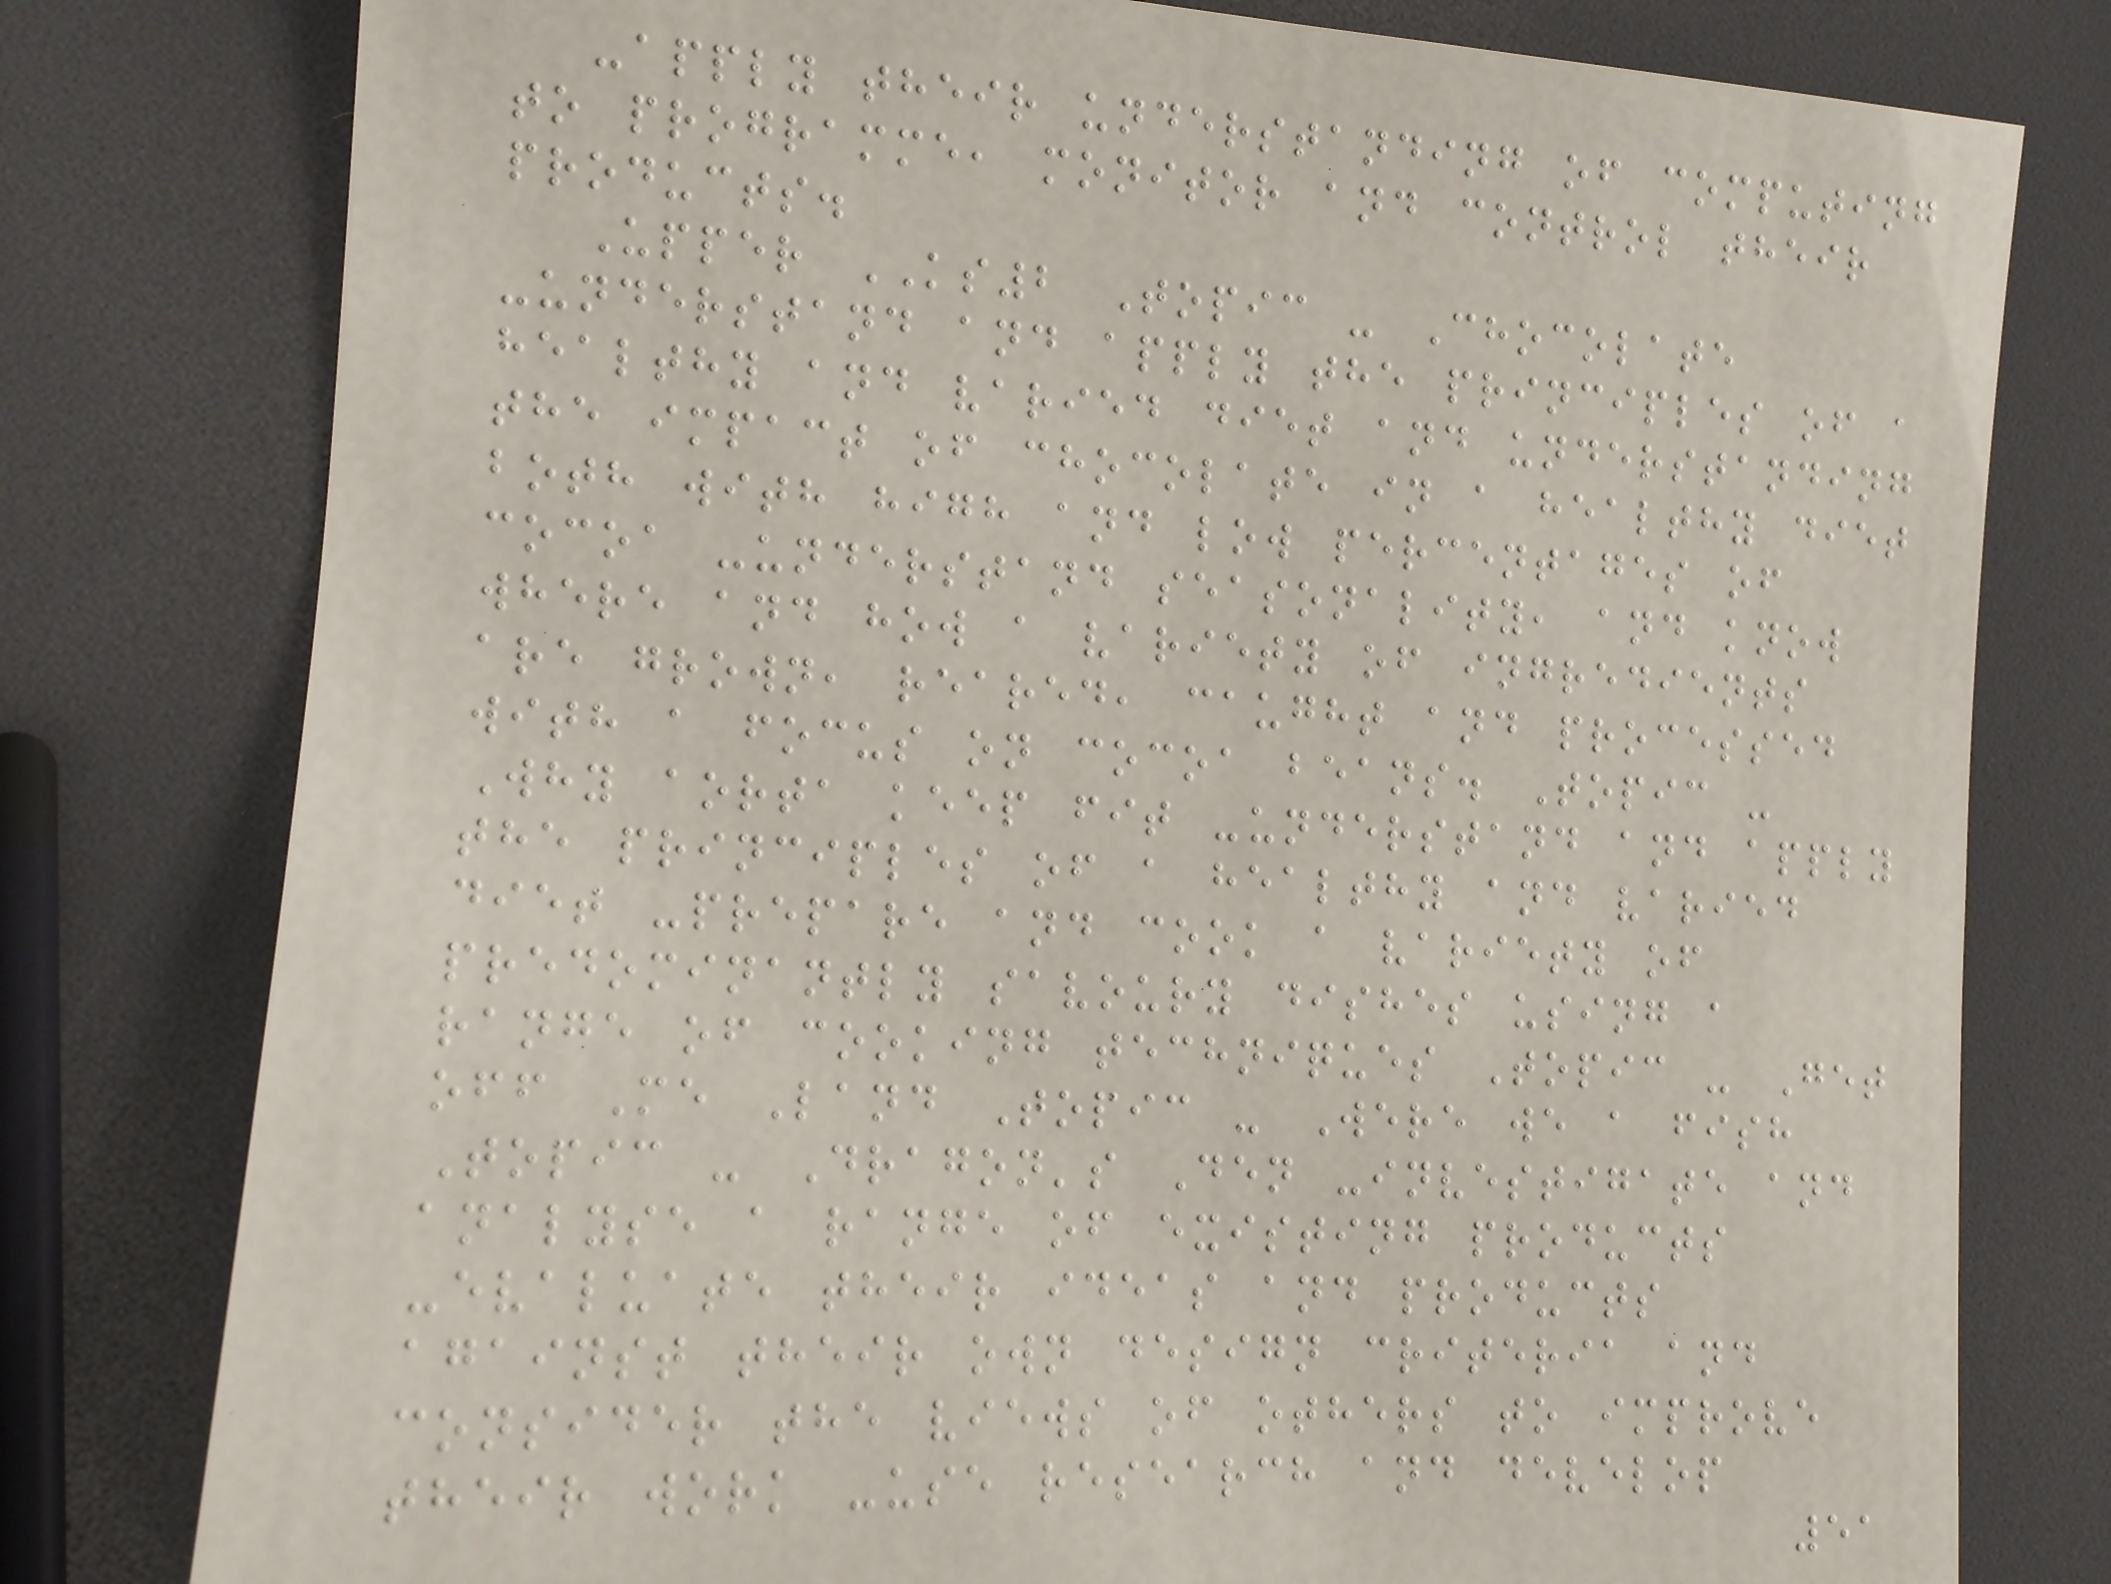-apply their understanding of computing
to programme, monitor and control their
products.
Upper KS2 Topic - Chocolate
-understand and apply the principles of a
healthy and varied diet and understanding
the impact of chocolate in a healthy diet
both with high and low percentages of
cocoa -understand seasonality, and know
where and how a variety of ingredients
are grown, reared, caught and processed
with a focus on cocoa beans. Topic -
Why aorta keep fit -understand and apply
the principles of a healthy and varied
diet -prepare and cook a variety of
predominantly savoury dishes using a
range of cooking techniques Topic - Get
off Me Land Topic - Were we a fish
Topic - Dragon's Den -investigate and
analyse a range of existing products
-evaluate their ideas and products
against their own design criteria and
consider the views of others to improve
their work -use research and develop
51
